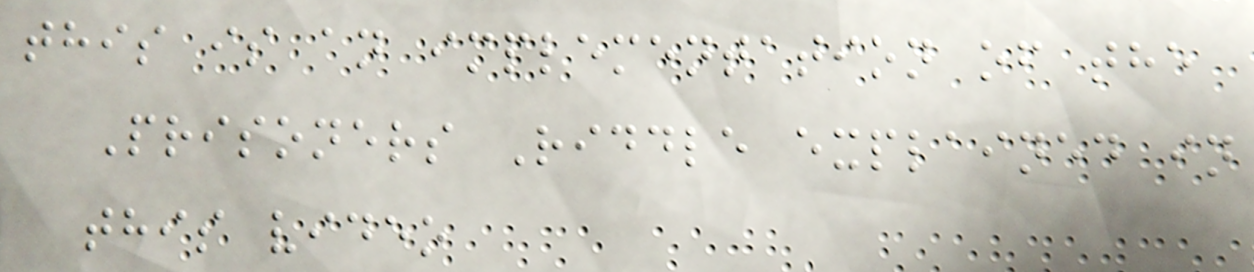this is an implementation of the
Prisoners Riddle explained in
this video
